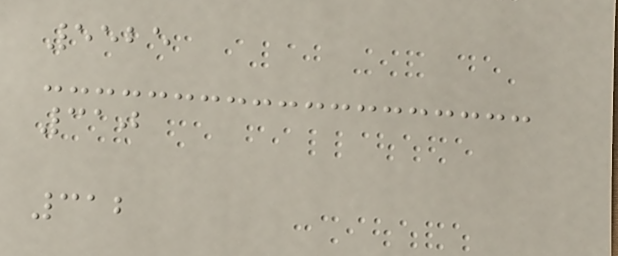5525
310
312
